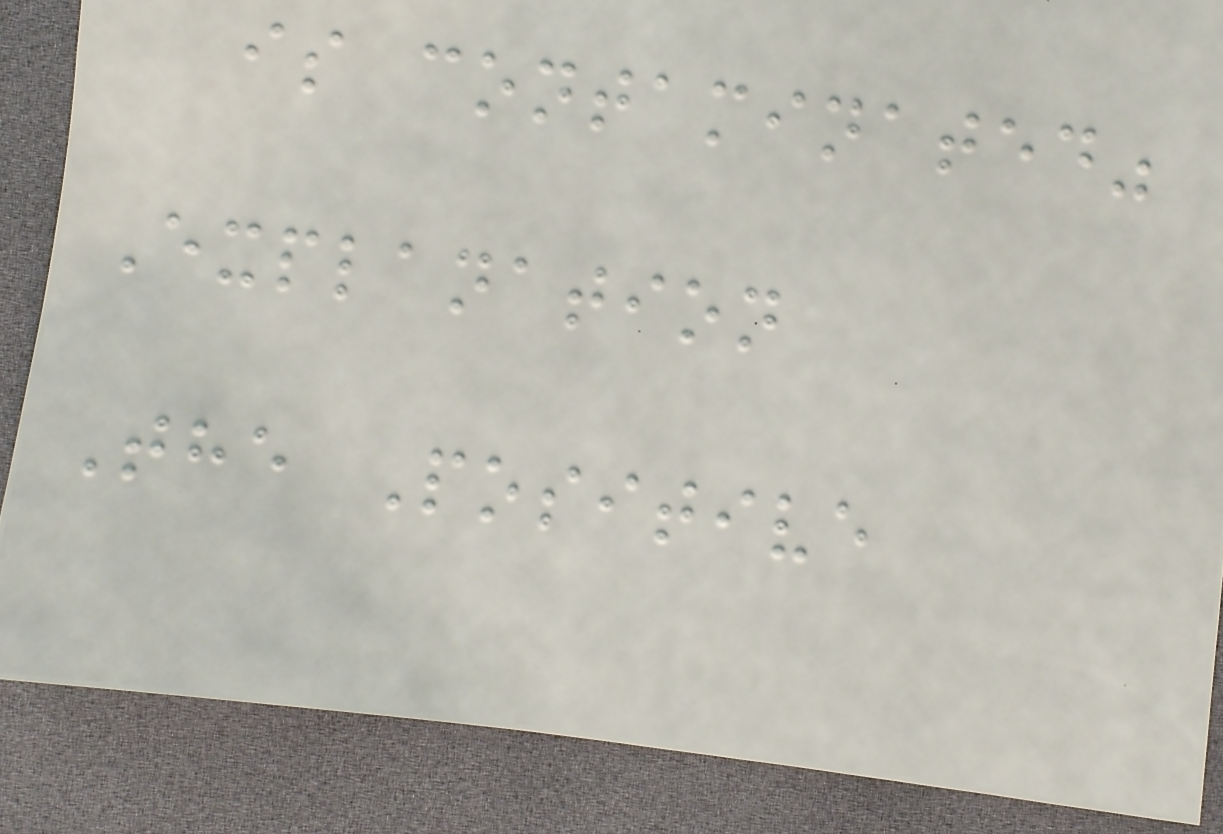is contaminated"
Explanation
The Positive
